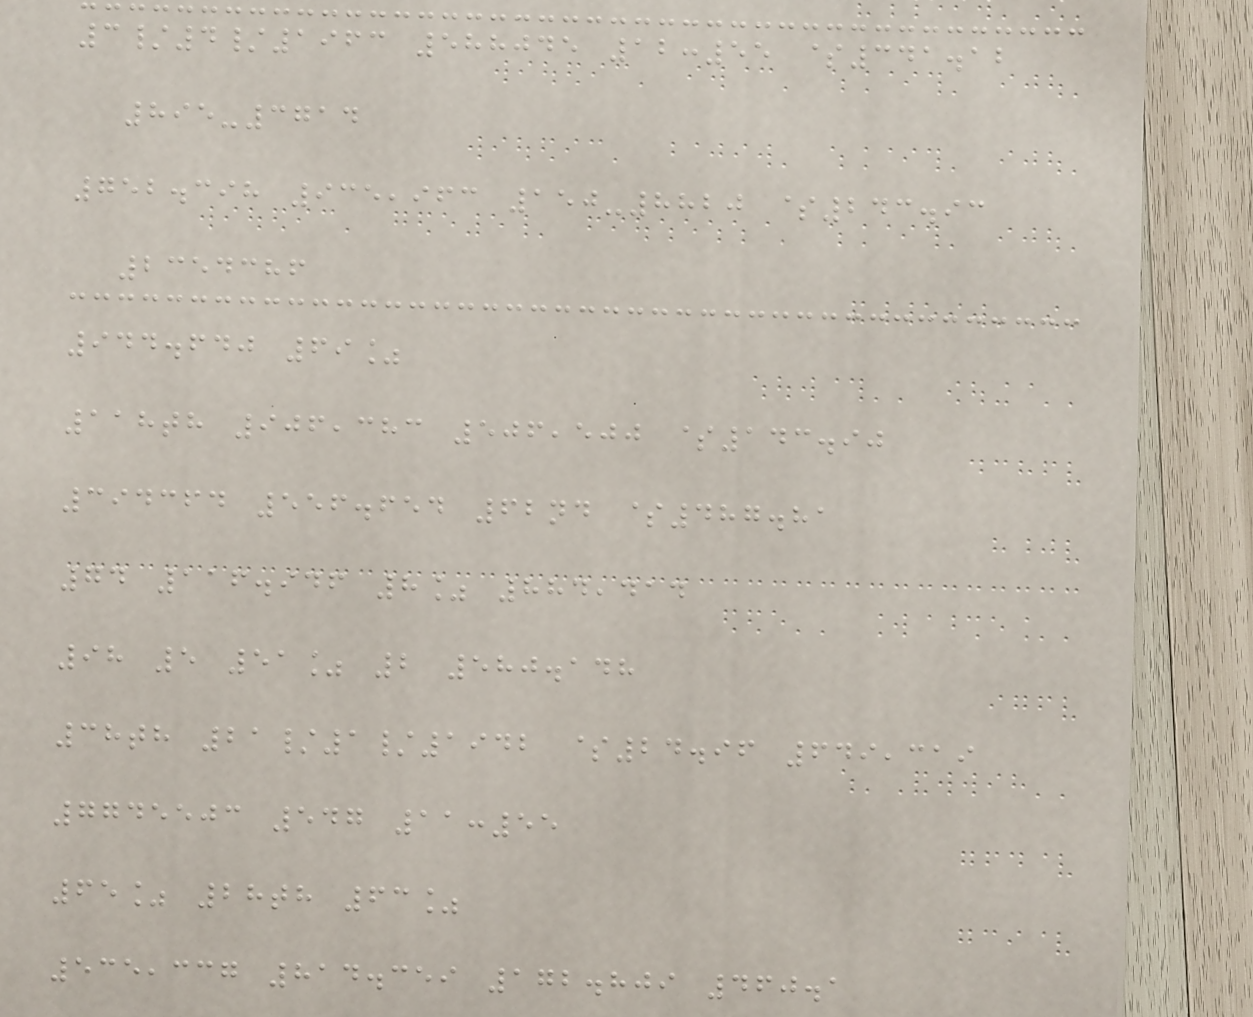3/4/1963 588045 12:55 $341.12
895-3714
752.398 935,963 150-8820 $243.93
2354386
944.640 69%
118th 906,383 506,500 $143.90
394364 556.654 62nd $487.81
74 116.946 8% 884,414
98 5 51% 2 580.148
38th 21/1/1942 $24.96 649,319
7745503 547 11:55
65% 28th 63%
535,337 814.359 172.809 460.1
